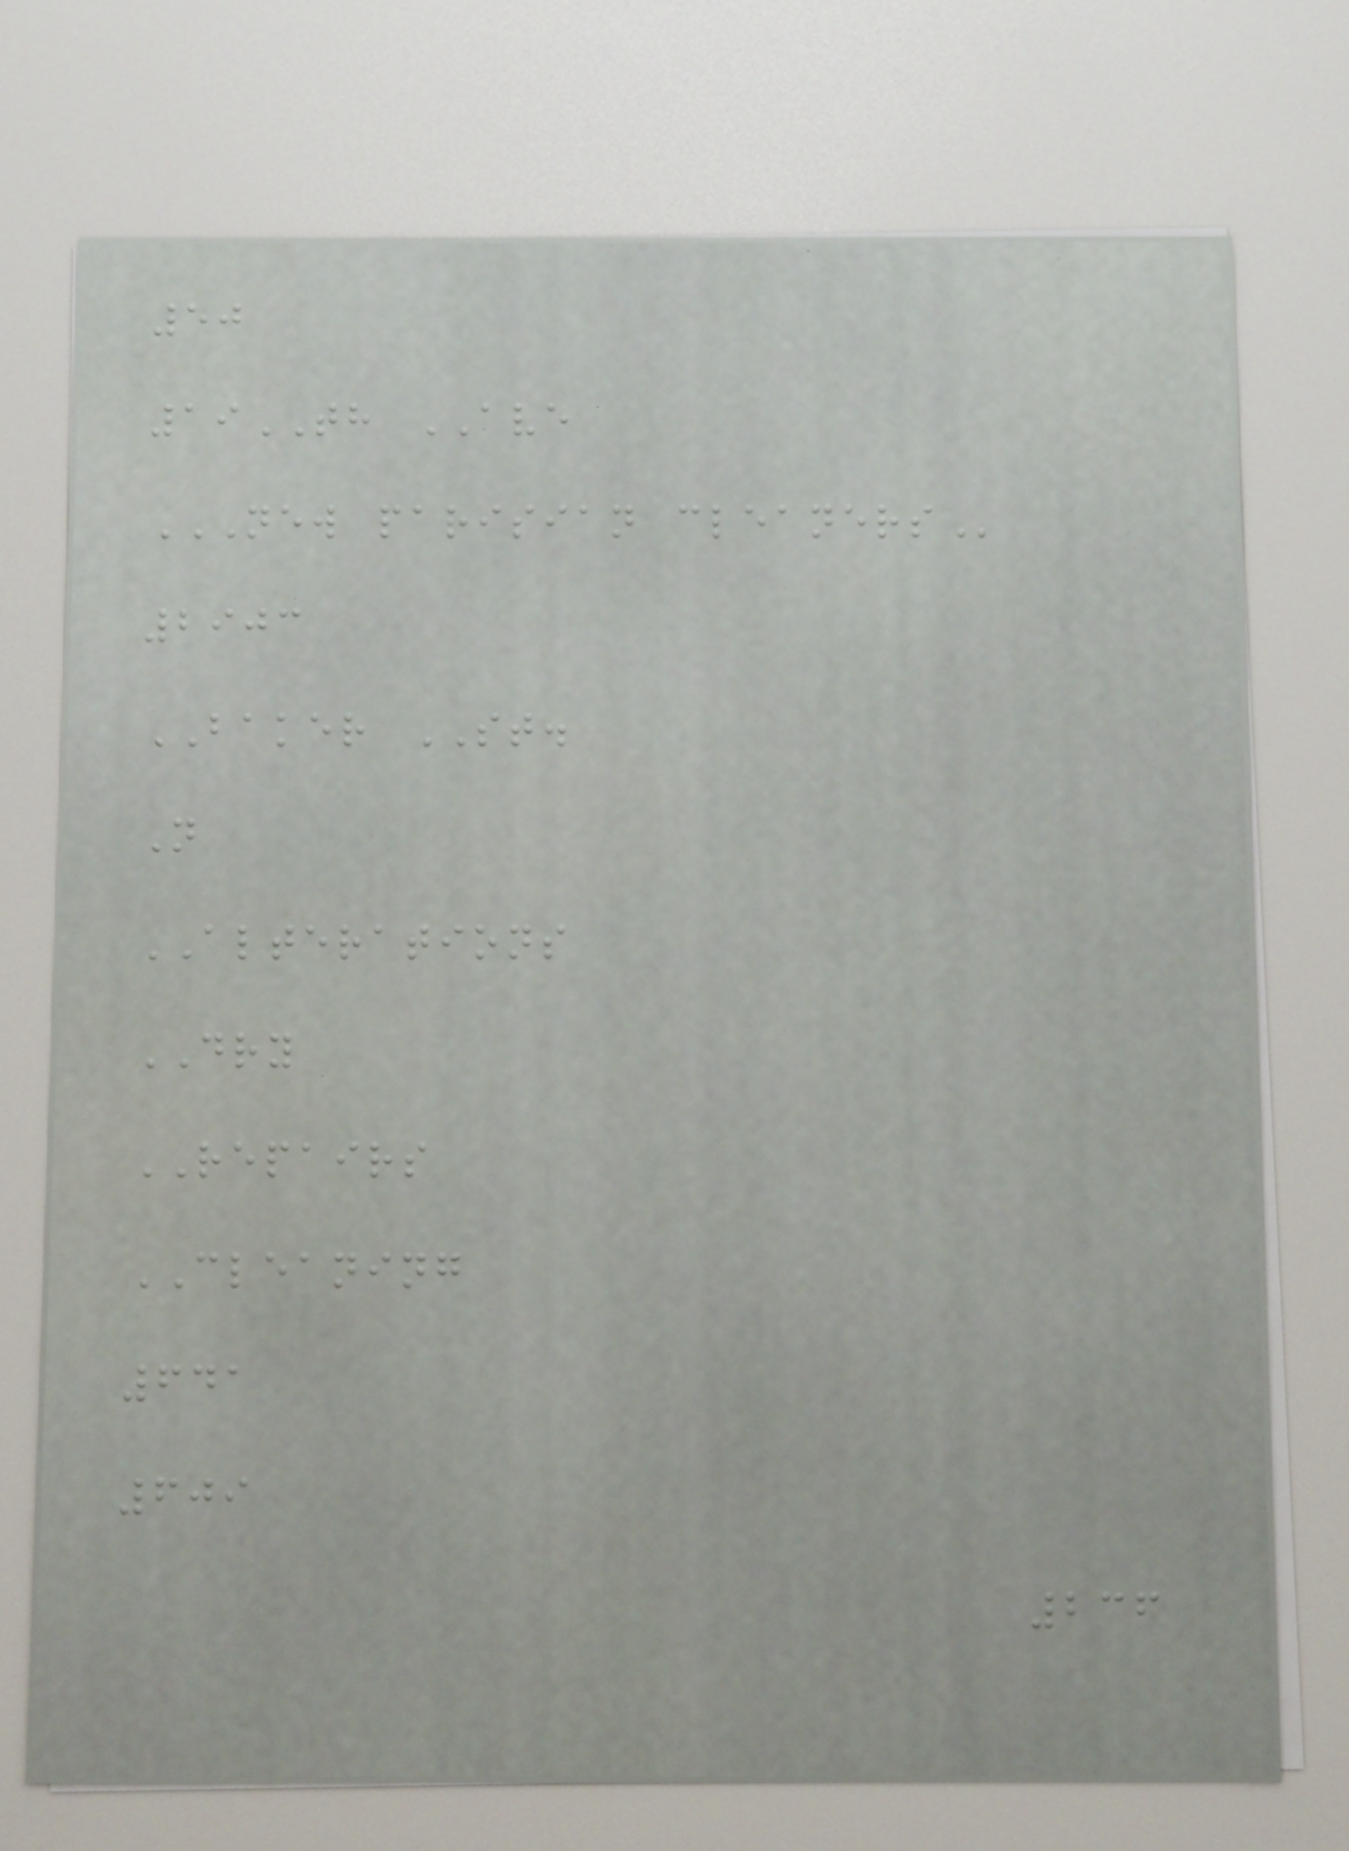50
19TH AVE
NEW PARISIAN CLEANERS
2903
BAKER ST.
N
ALTERATIONS
DRY
REPAIRS
CLEANING
641
609
236
